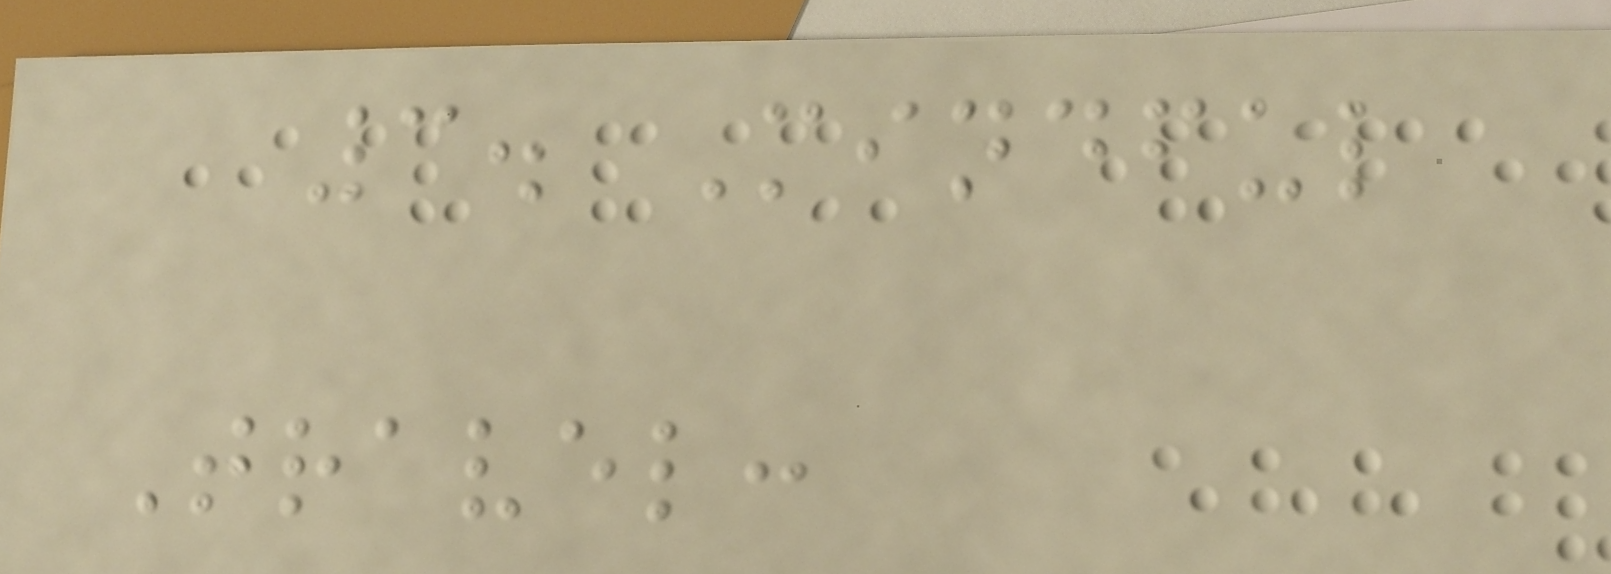3. Mindful
Travel:
